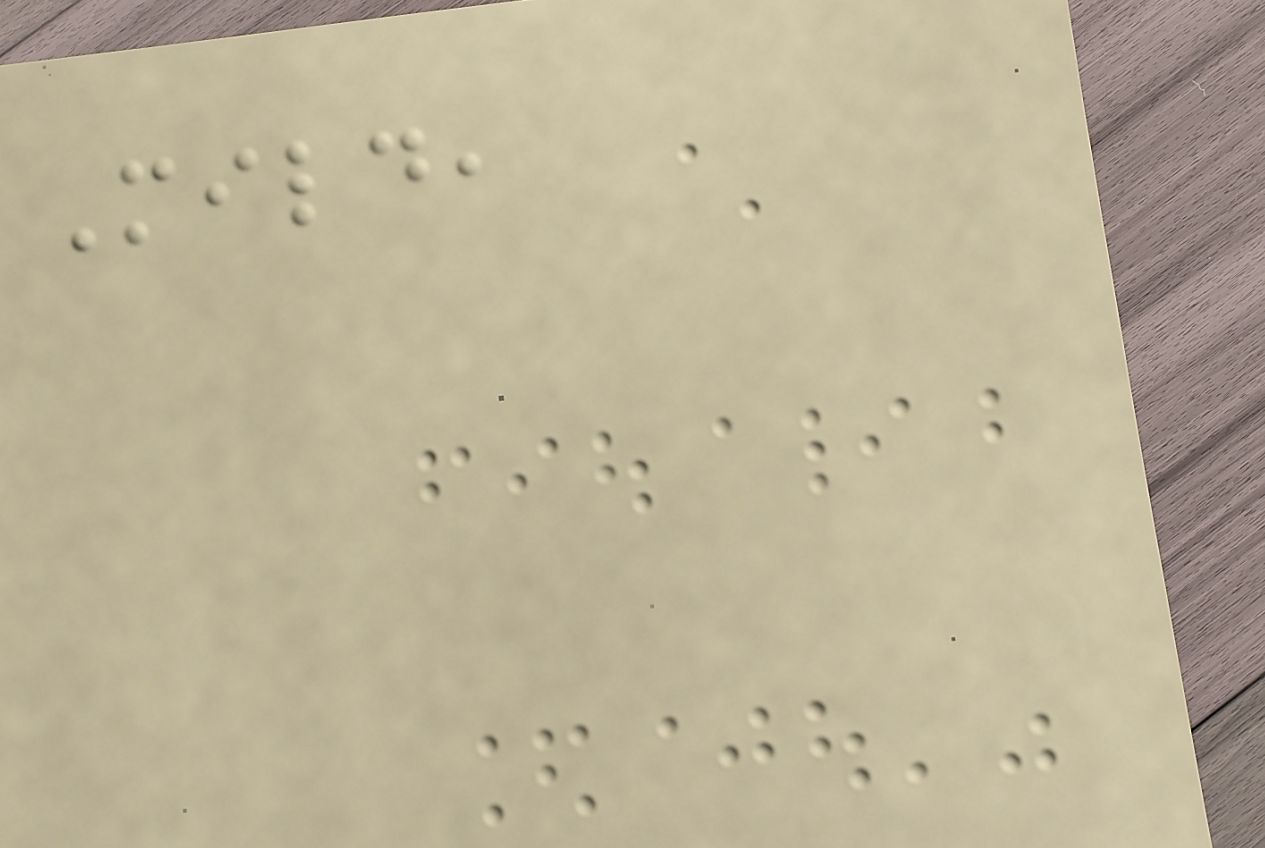Mild,
